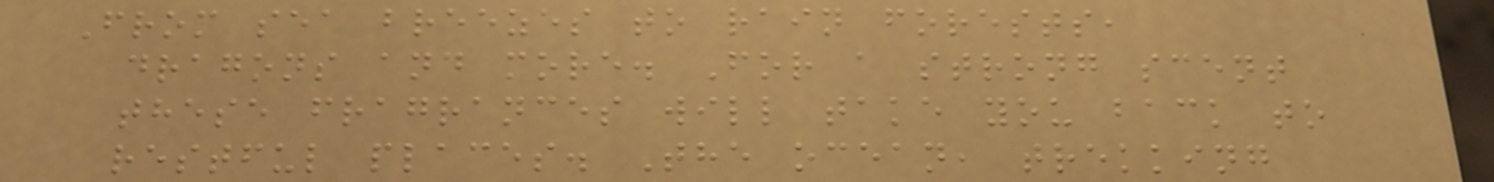From sea breezes to rain forests,
dragons and more. For a strong scent
these fragrances will take you back to
restful places. The ocean, trekking
